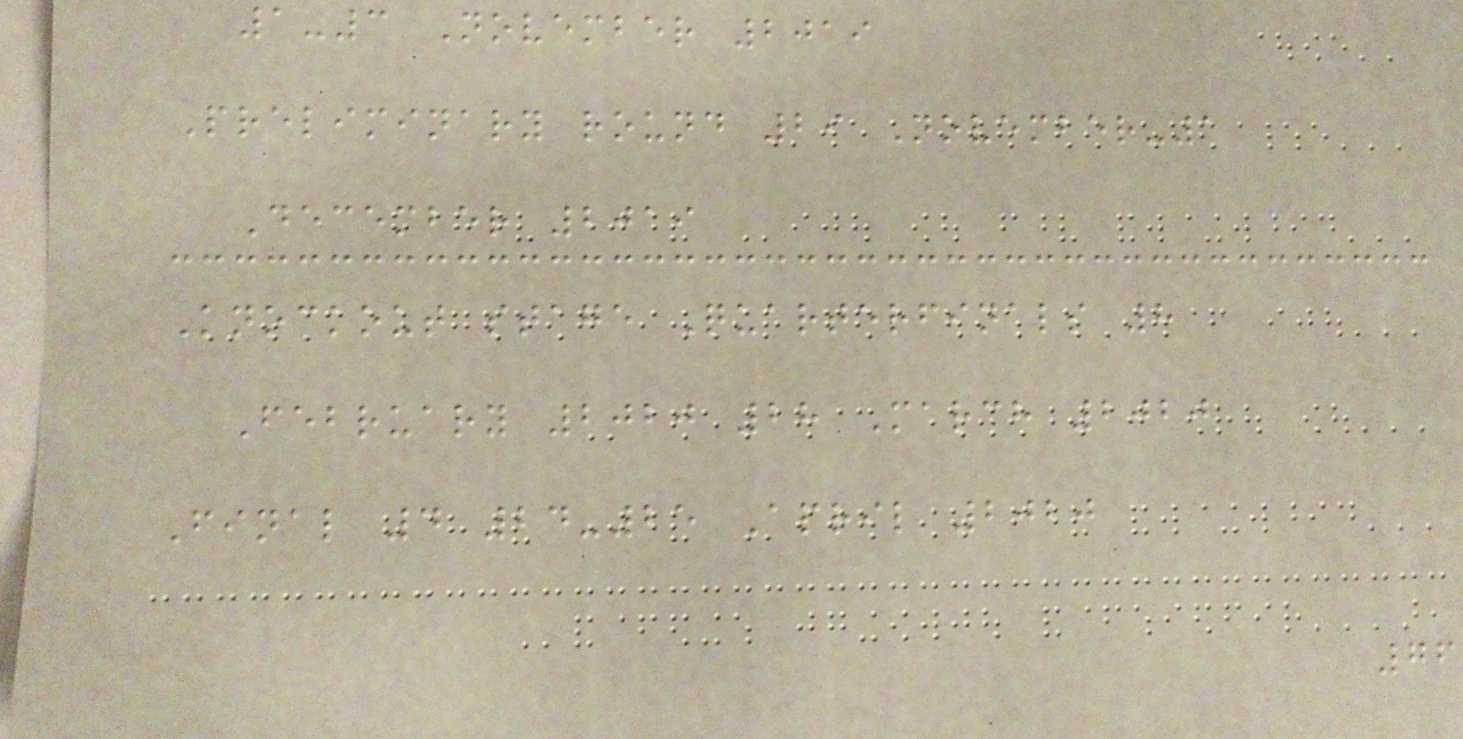1-3 November 2019
Preliminary round 29 November-1
December 2019
Knockout stage Quarterfinals 8
February 2020 28 March 2020
Final 4 24-25 April 2020
76
